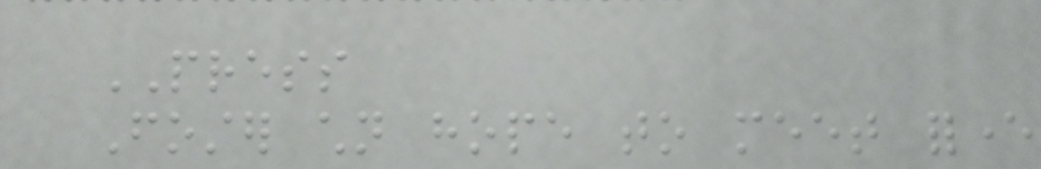PRESS
Foster children hope to meet forever
